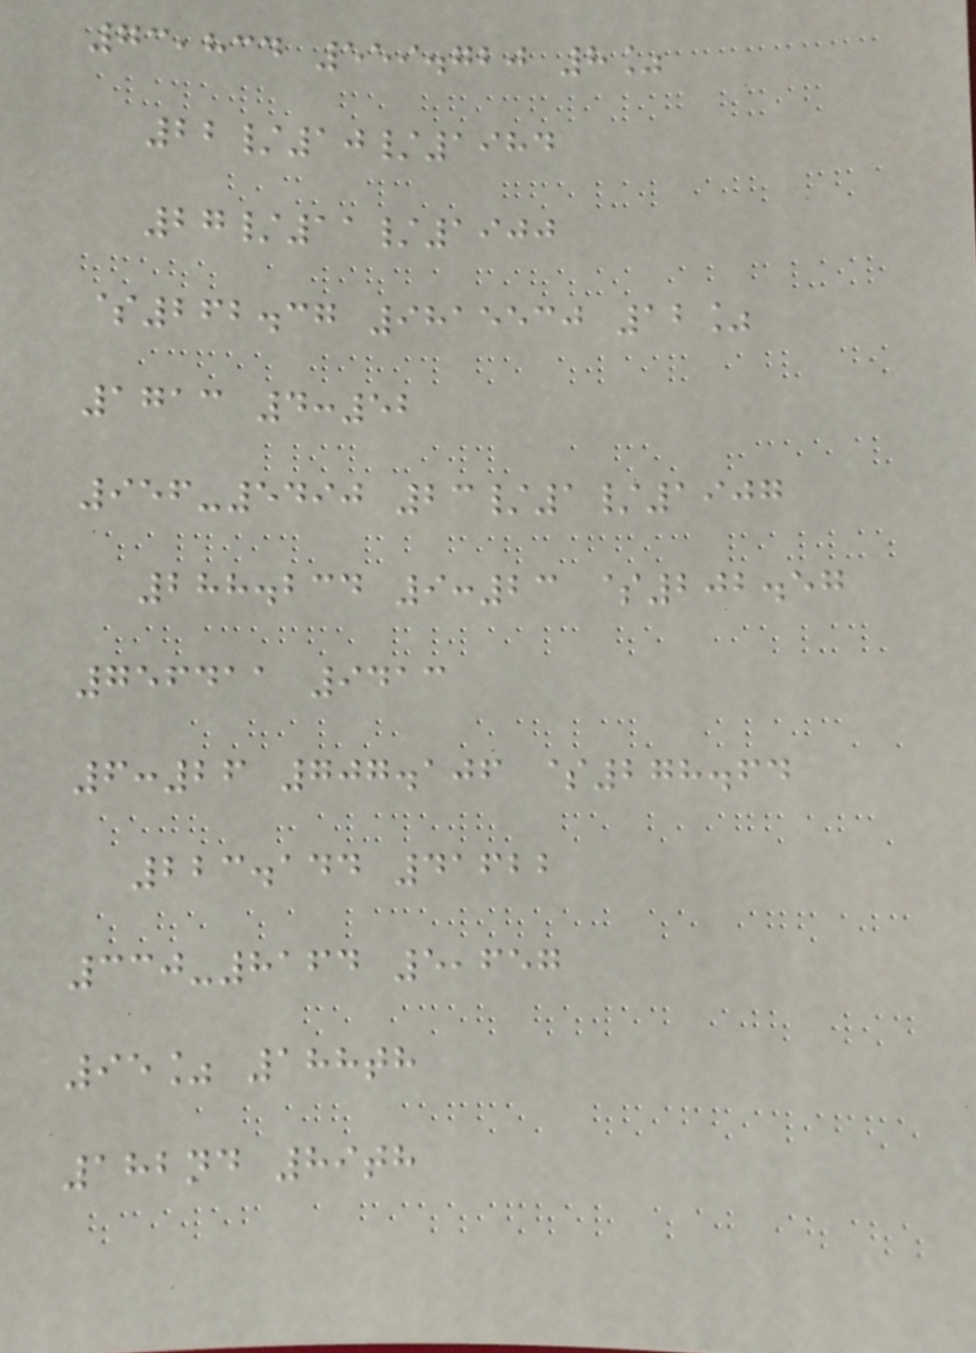73,834 559.720 8%
22/10/1984
27/11/1900
$262.37 9815530 12%
1713 4:52
956-5490 23/1/1907
288.234 9:23 $202.57
756411 9413
6:26 707.106 $278.64
223.144 41622
330-8164 5,657
95% 188th
182nd 89th
